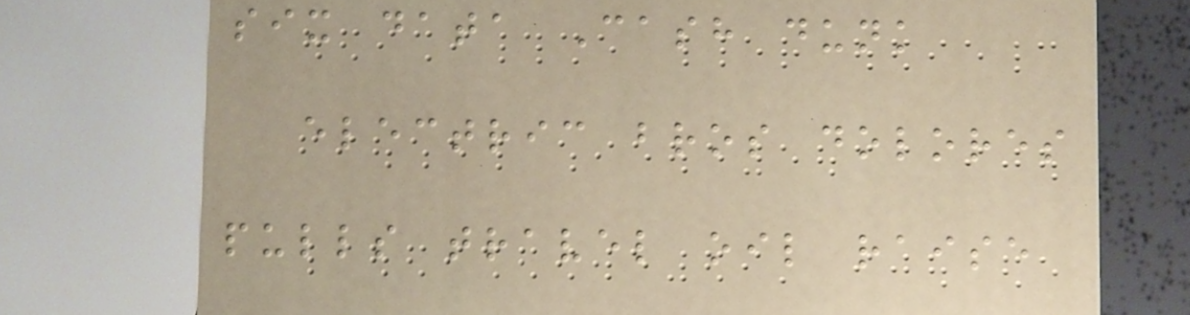six data Cash dunk
electric bros dolores
pulls travel oil raise
